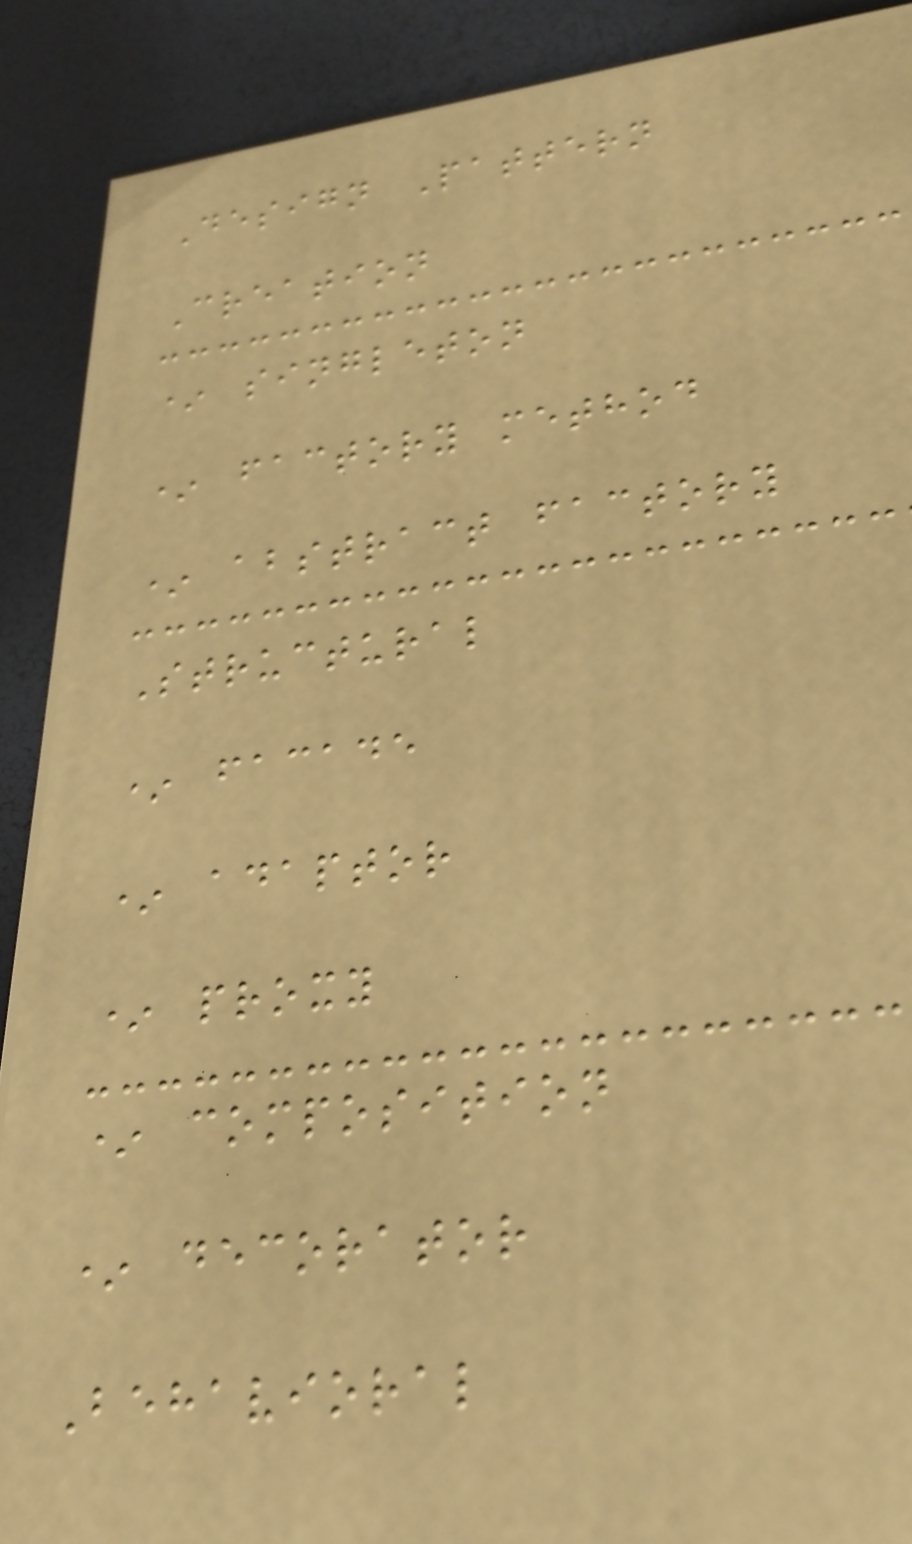Design Pattern
Creation
* singleton
* factory method
* abstract factory
Structural
* facade
* adaptor
* proxy
* composition
* decorator
Behavioral
